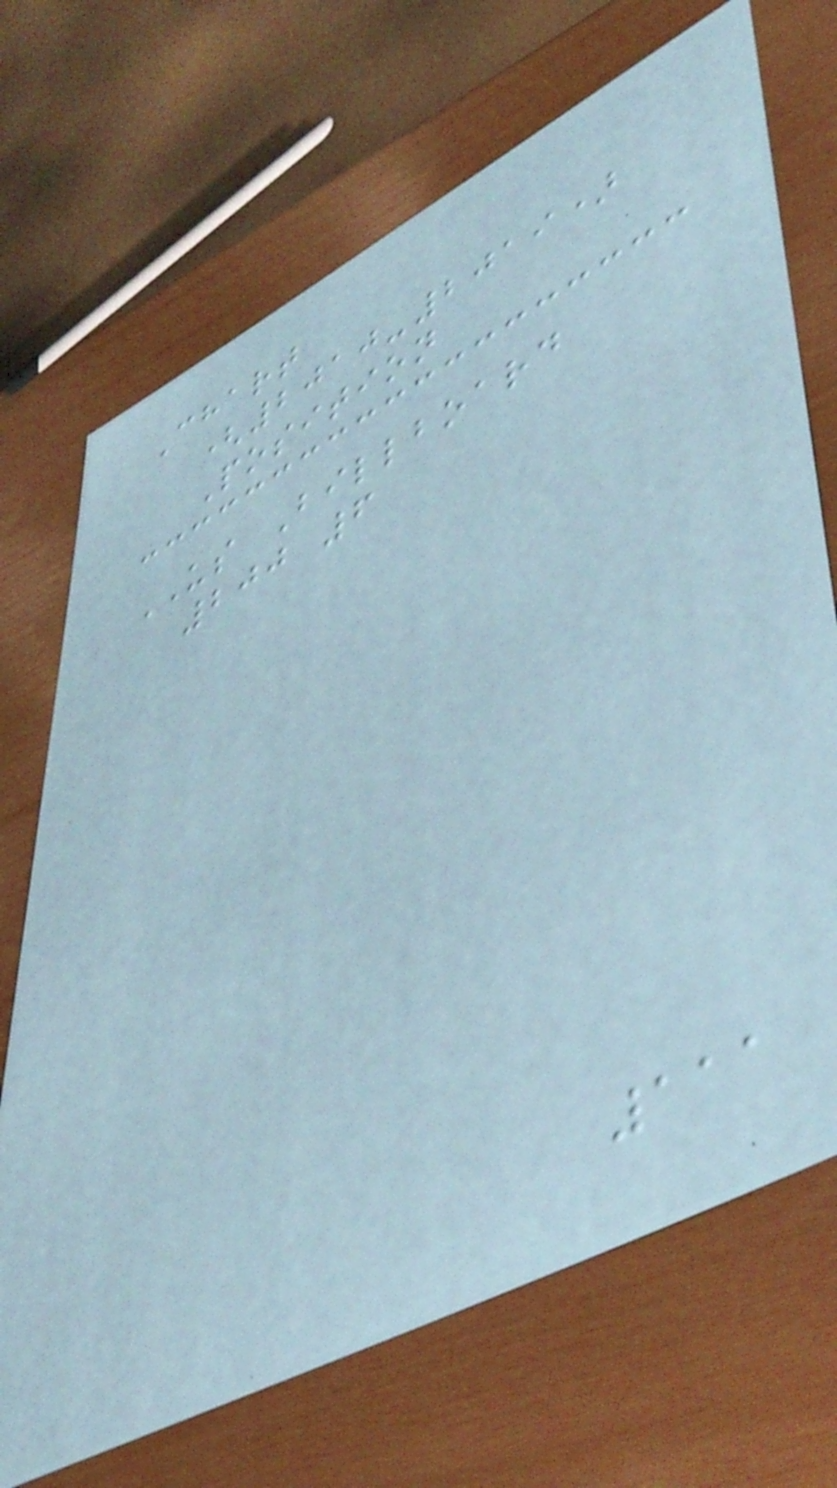Chart
(2010-2019)
Position
US Billboard
200 6
111
